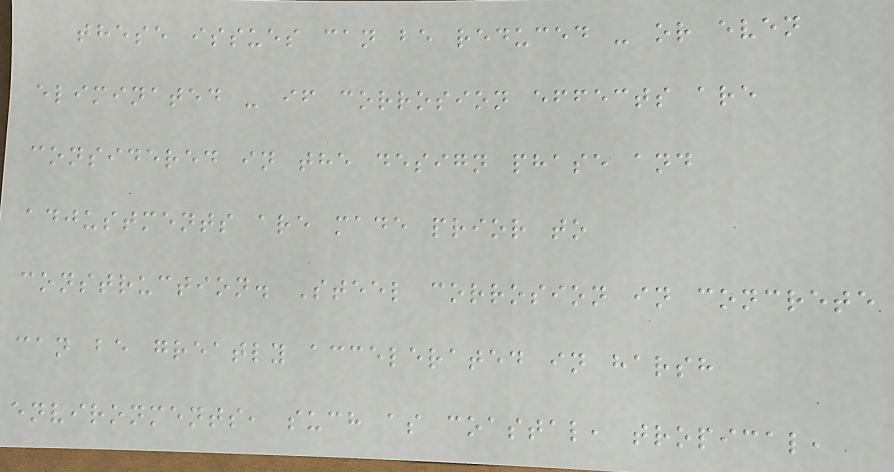these issues can be reduced - or even
eliminated - if corrosion effects are
considered in the design phase and
adjustments are made prior to
construction. Steel corrosion in concrete
can be greatly accelerated in harsh
environments, such as coastal, tropical,
